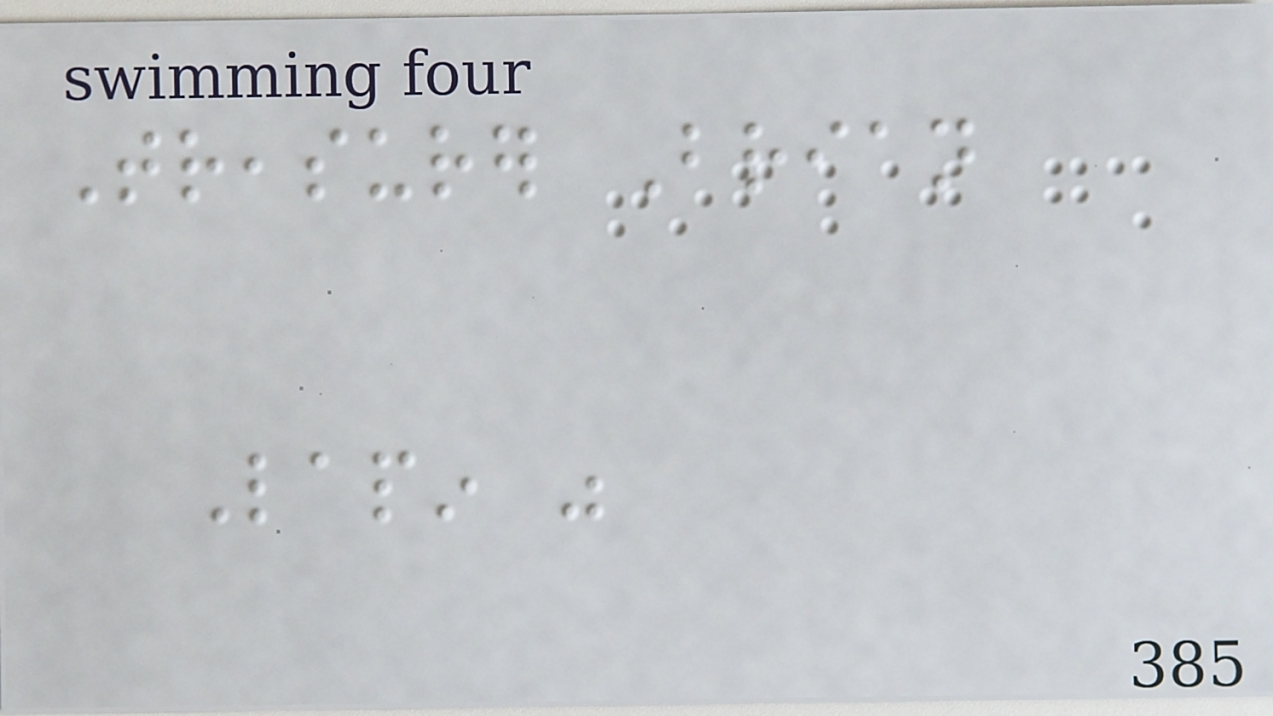Treasurer Brian
Lapin was
